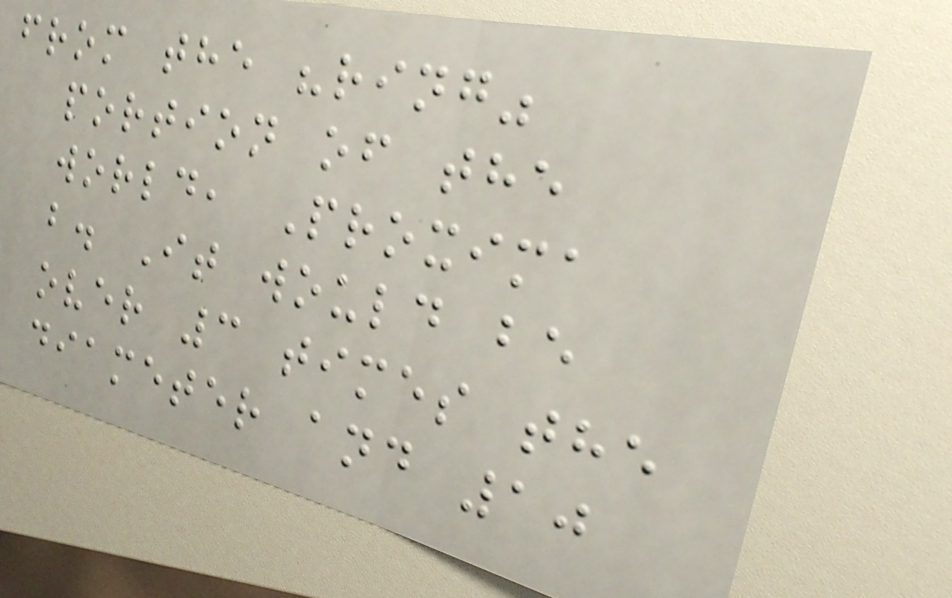from the "ring"
portion of the
world, Proxima
b. It would be
over 3 times the
diameter and 10
